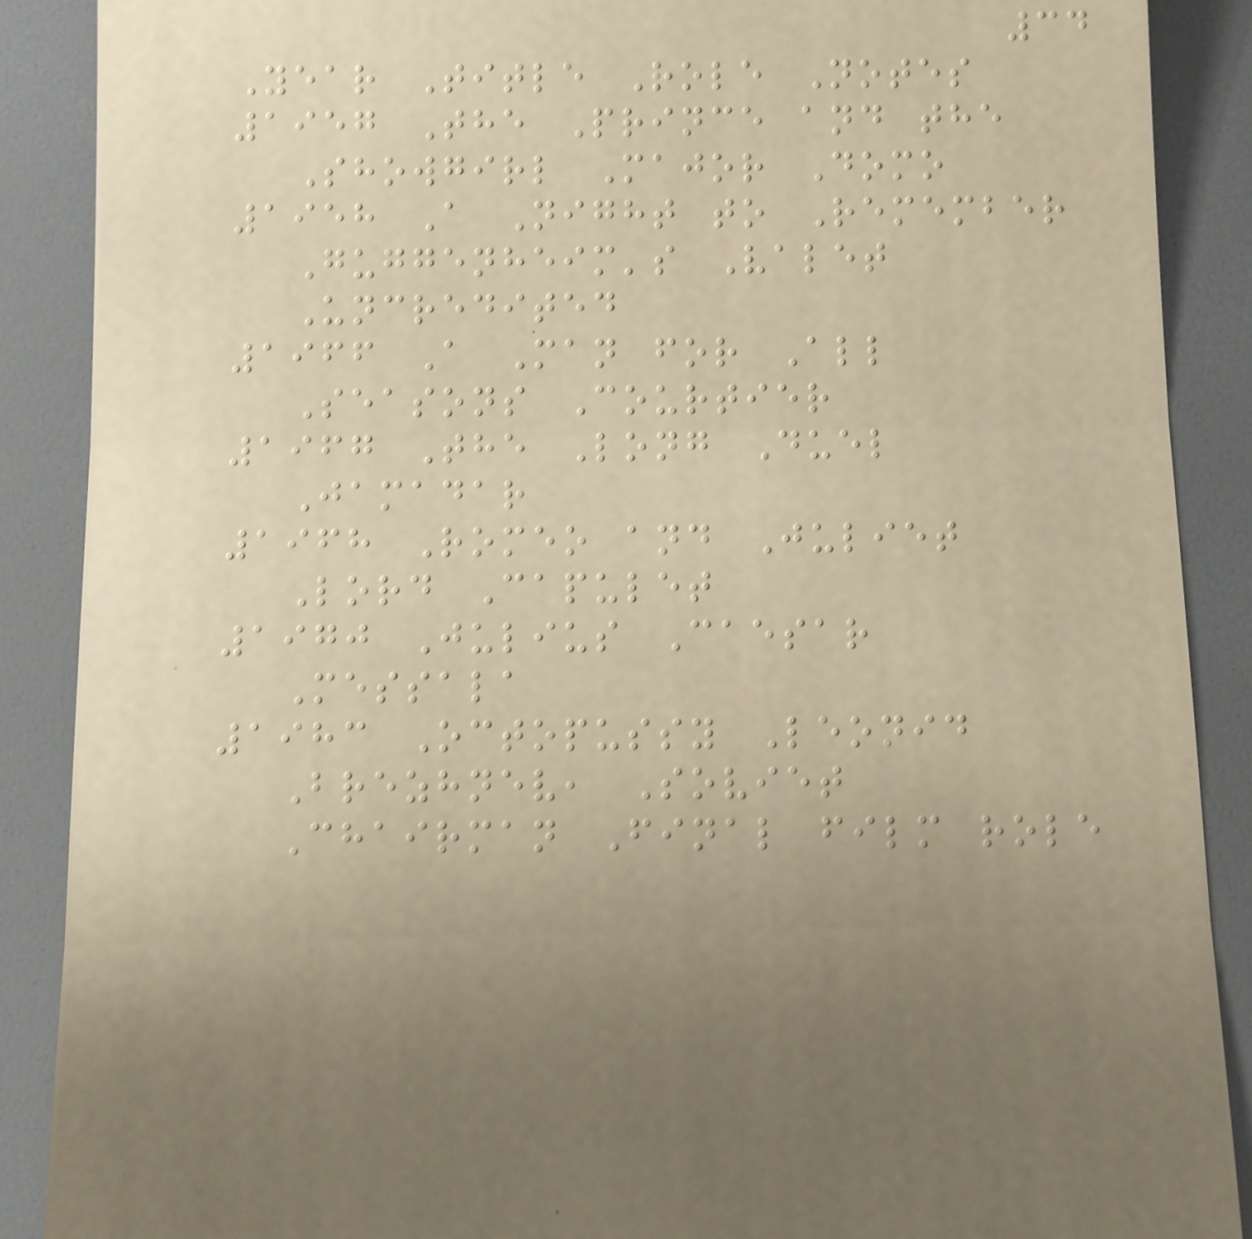34
Year Title Role Notes
1957 The Prince and the
Showgirl Major Domo
1958 A Night to Remember
Guggenheim's Valet
Uncredited
1966 A Man for All
Seasons Courtier
1967 The Long Duel
Jamadar
1968 Romeo and Juliet
Lord Capulet
1970 Julius Caesar
Messala
1983 Octopussy Leonid
Brezhnev, Soviet
Chairman Final film role
